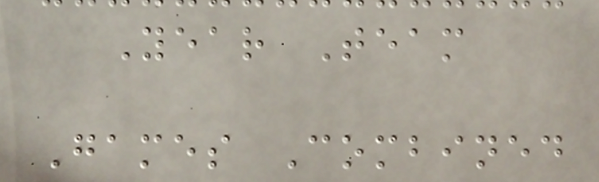Year Team
Games Combined
